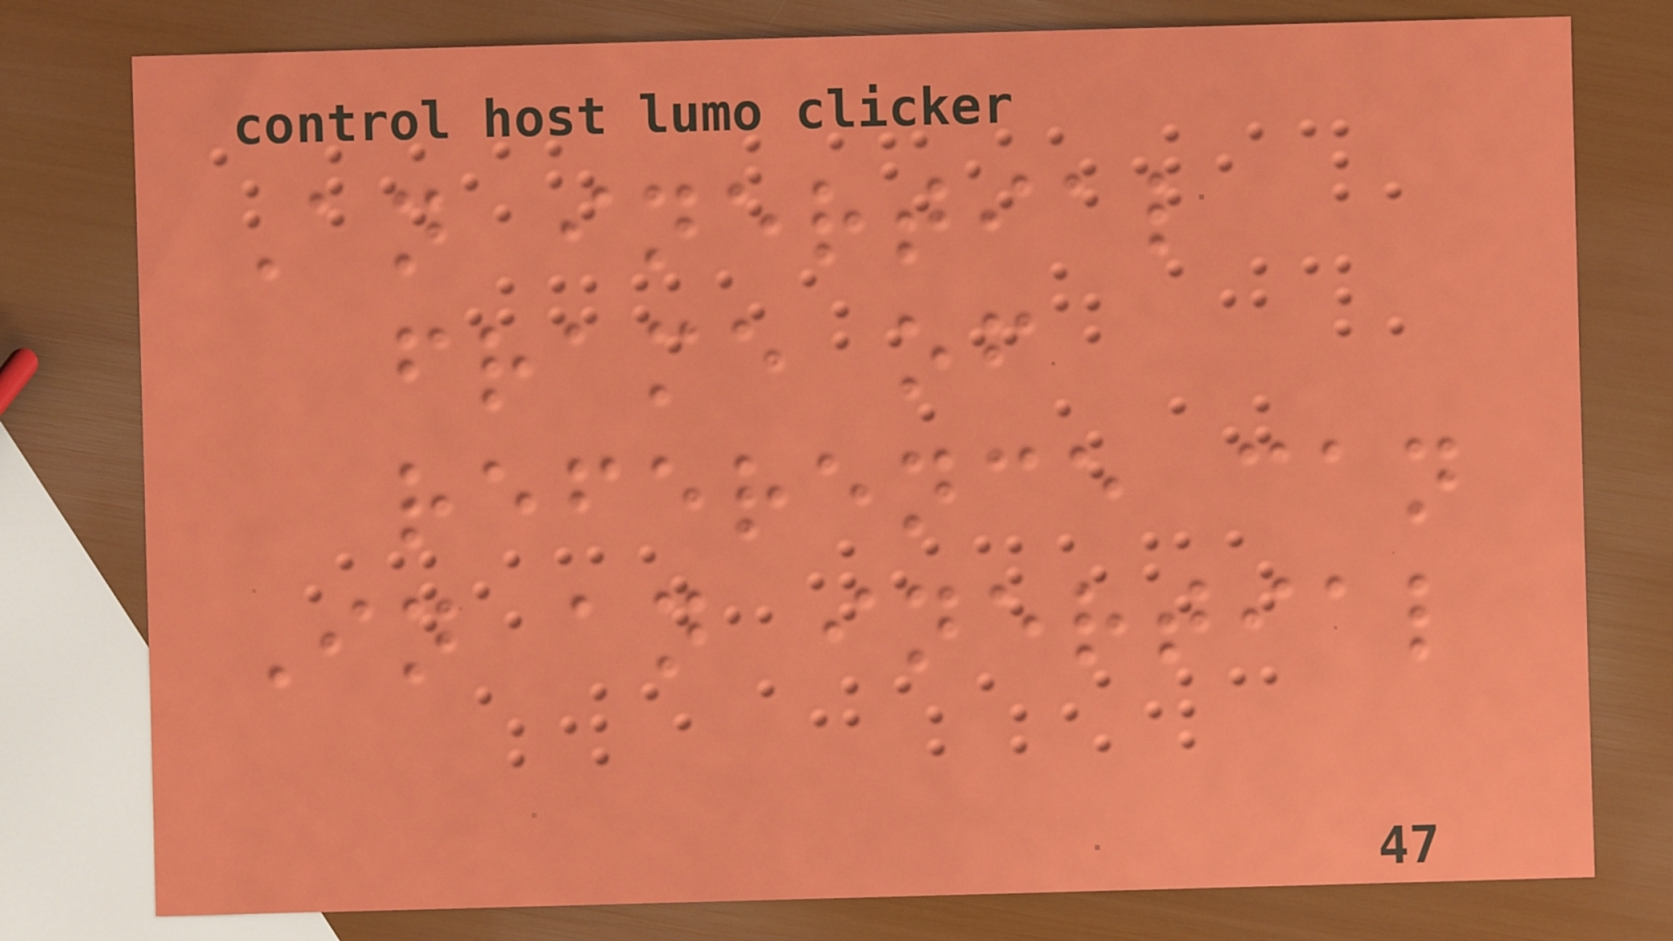An inertial
frame of
reference can
In an inertial
